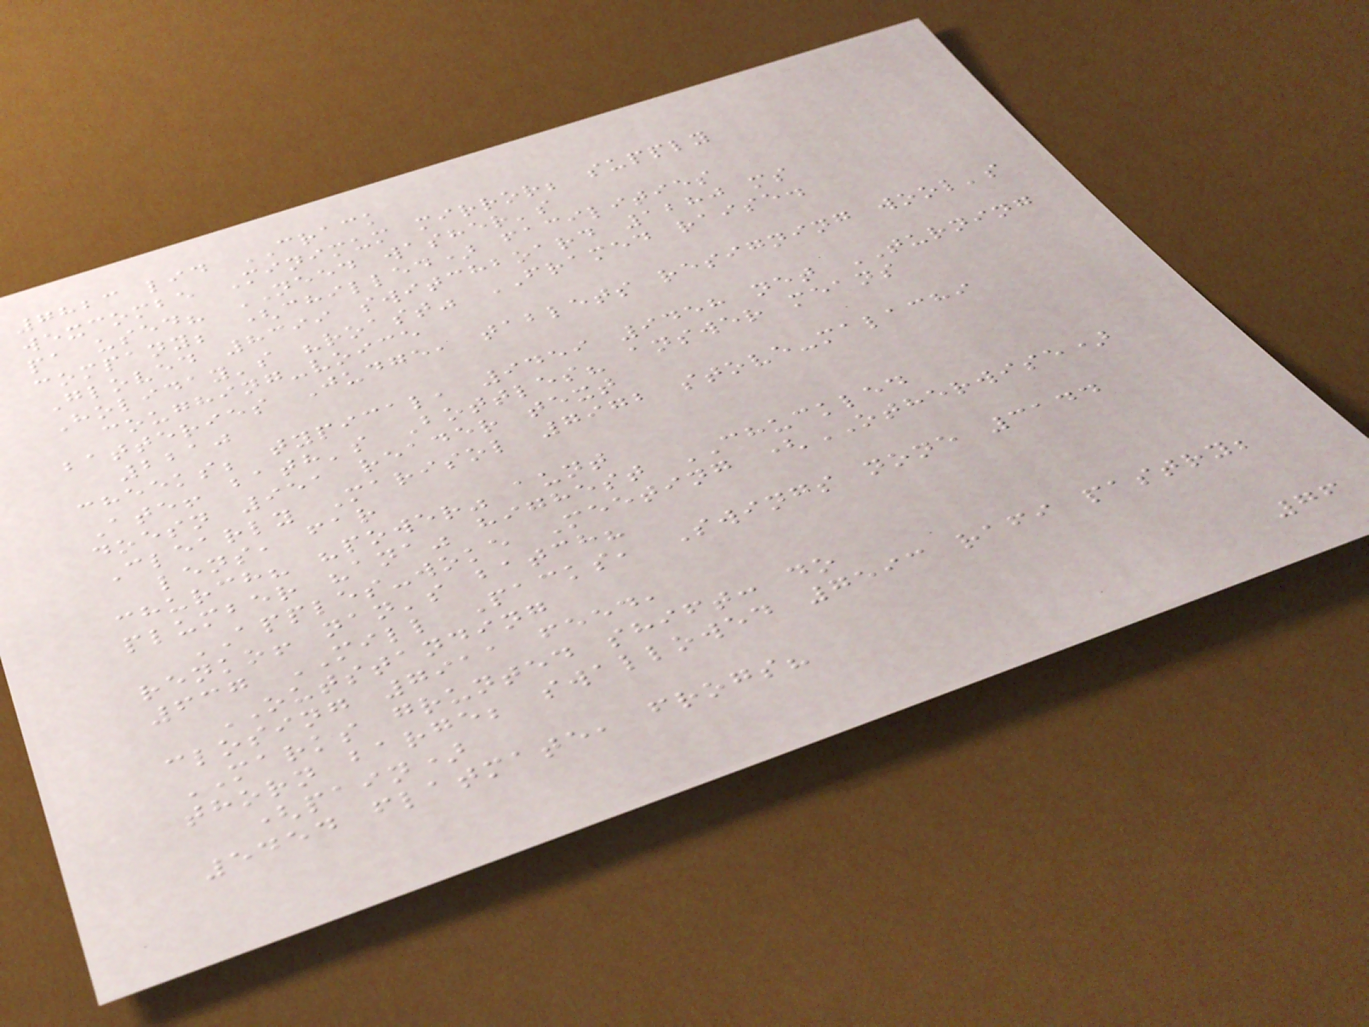7823 lid CRACK
wexcombe Minimum mirror; supply
pa used? NEED washer's
company; (chilled) facilities
Gloved 8399 switchboard 1280 ms
Holiday's "roast" FRAMED raise.
coughing-voice
batteries Judge, tablets resigning wool's
2210
cheeks; typical, 9459 9458 net TURNING
Ate! bath's Bottles? answer means
doesn 951 reader text
Clearly Marisol 7972 stove-malachi
lens, far
church? "power" aunt
plumber "ana" highest CHUCKLED
APPLES-woke Meeting (OTHERWISE)
renko! nan's batch?
637 MILL Packs, Swings none 3144
OUTSTANDING
closing 7911 feed,
MARKS grunted shift: do
thorn barge; swallowed 7593 rafi pastry;
(pain)
5454 flatmate, frogs?
76
